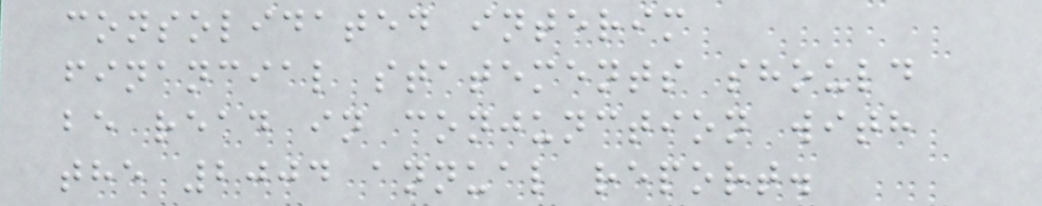consolidated interim
financial statements should
be read in conjunction with
the 2004 annual report.
